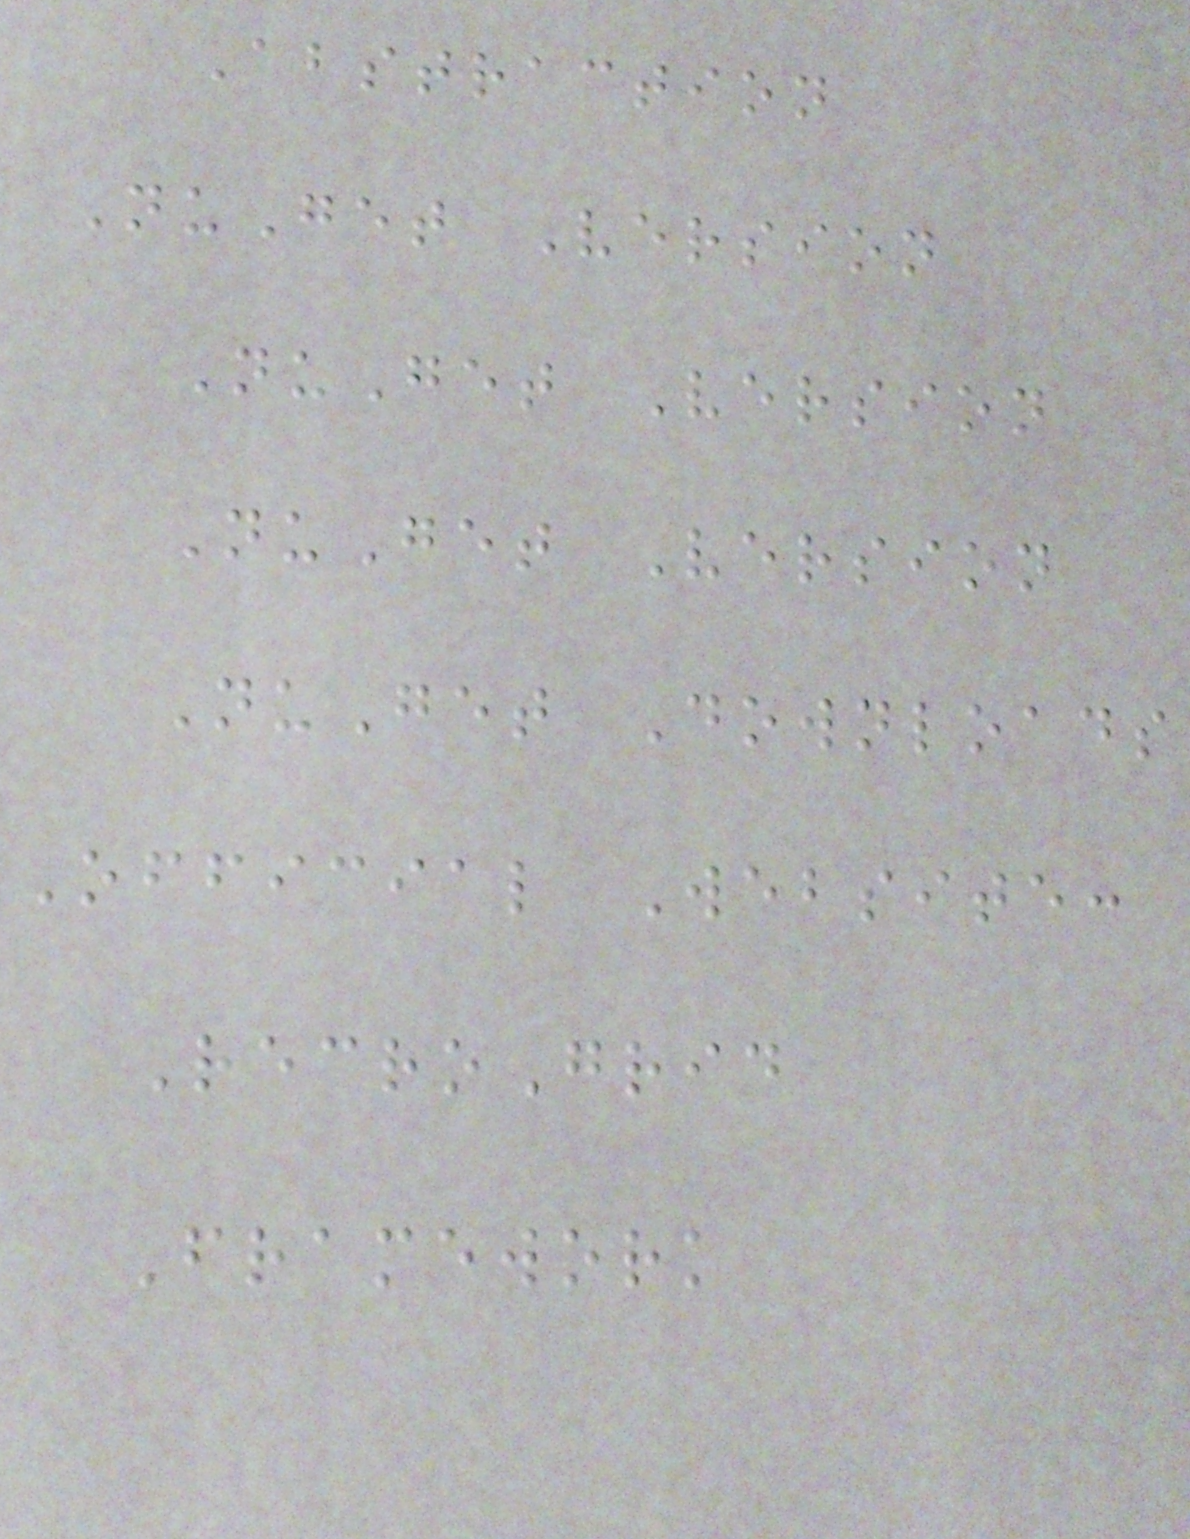Abstraction
NuGet Version
NuGet Version
NuGet Version
NuGet Downloads
Official Website:
RecroGrid
Framework
